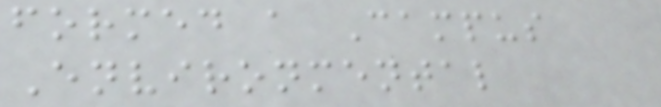formed a Campus
Environmental
